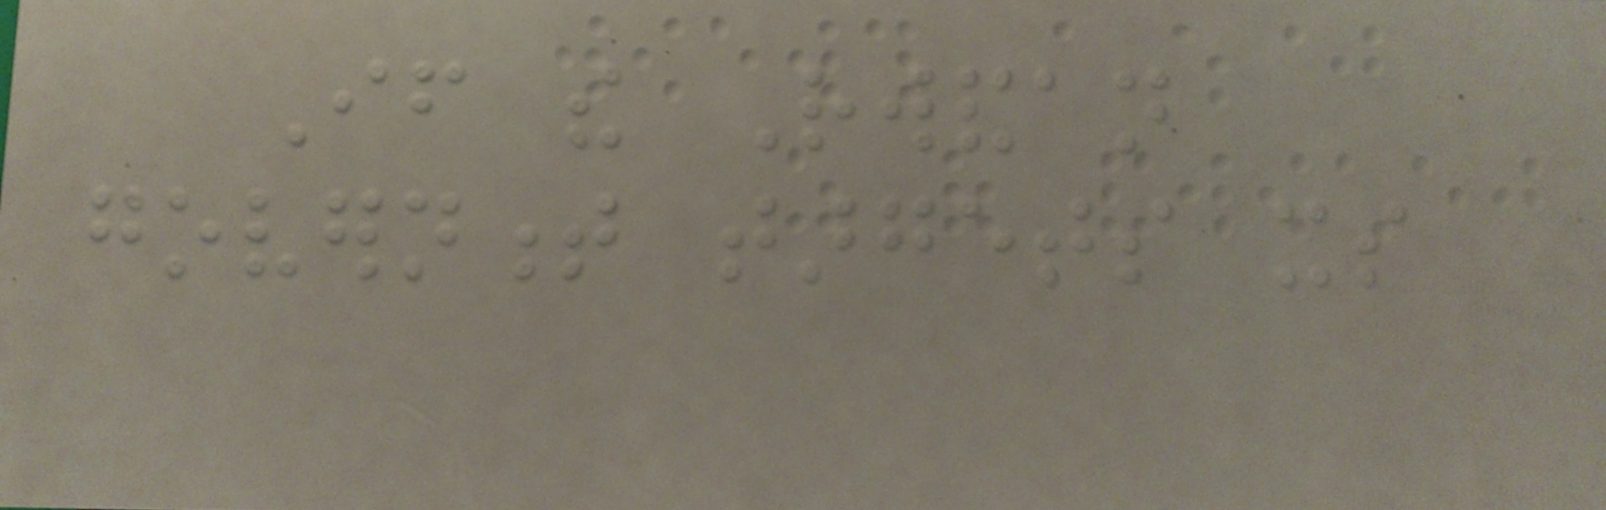If the Rwandan
government targets its
